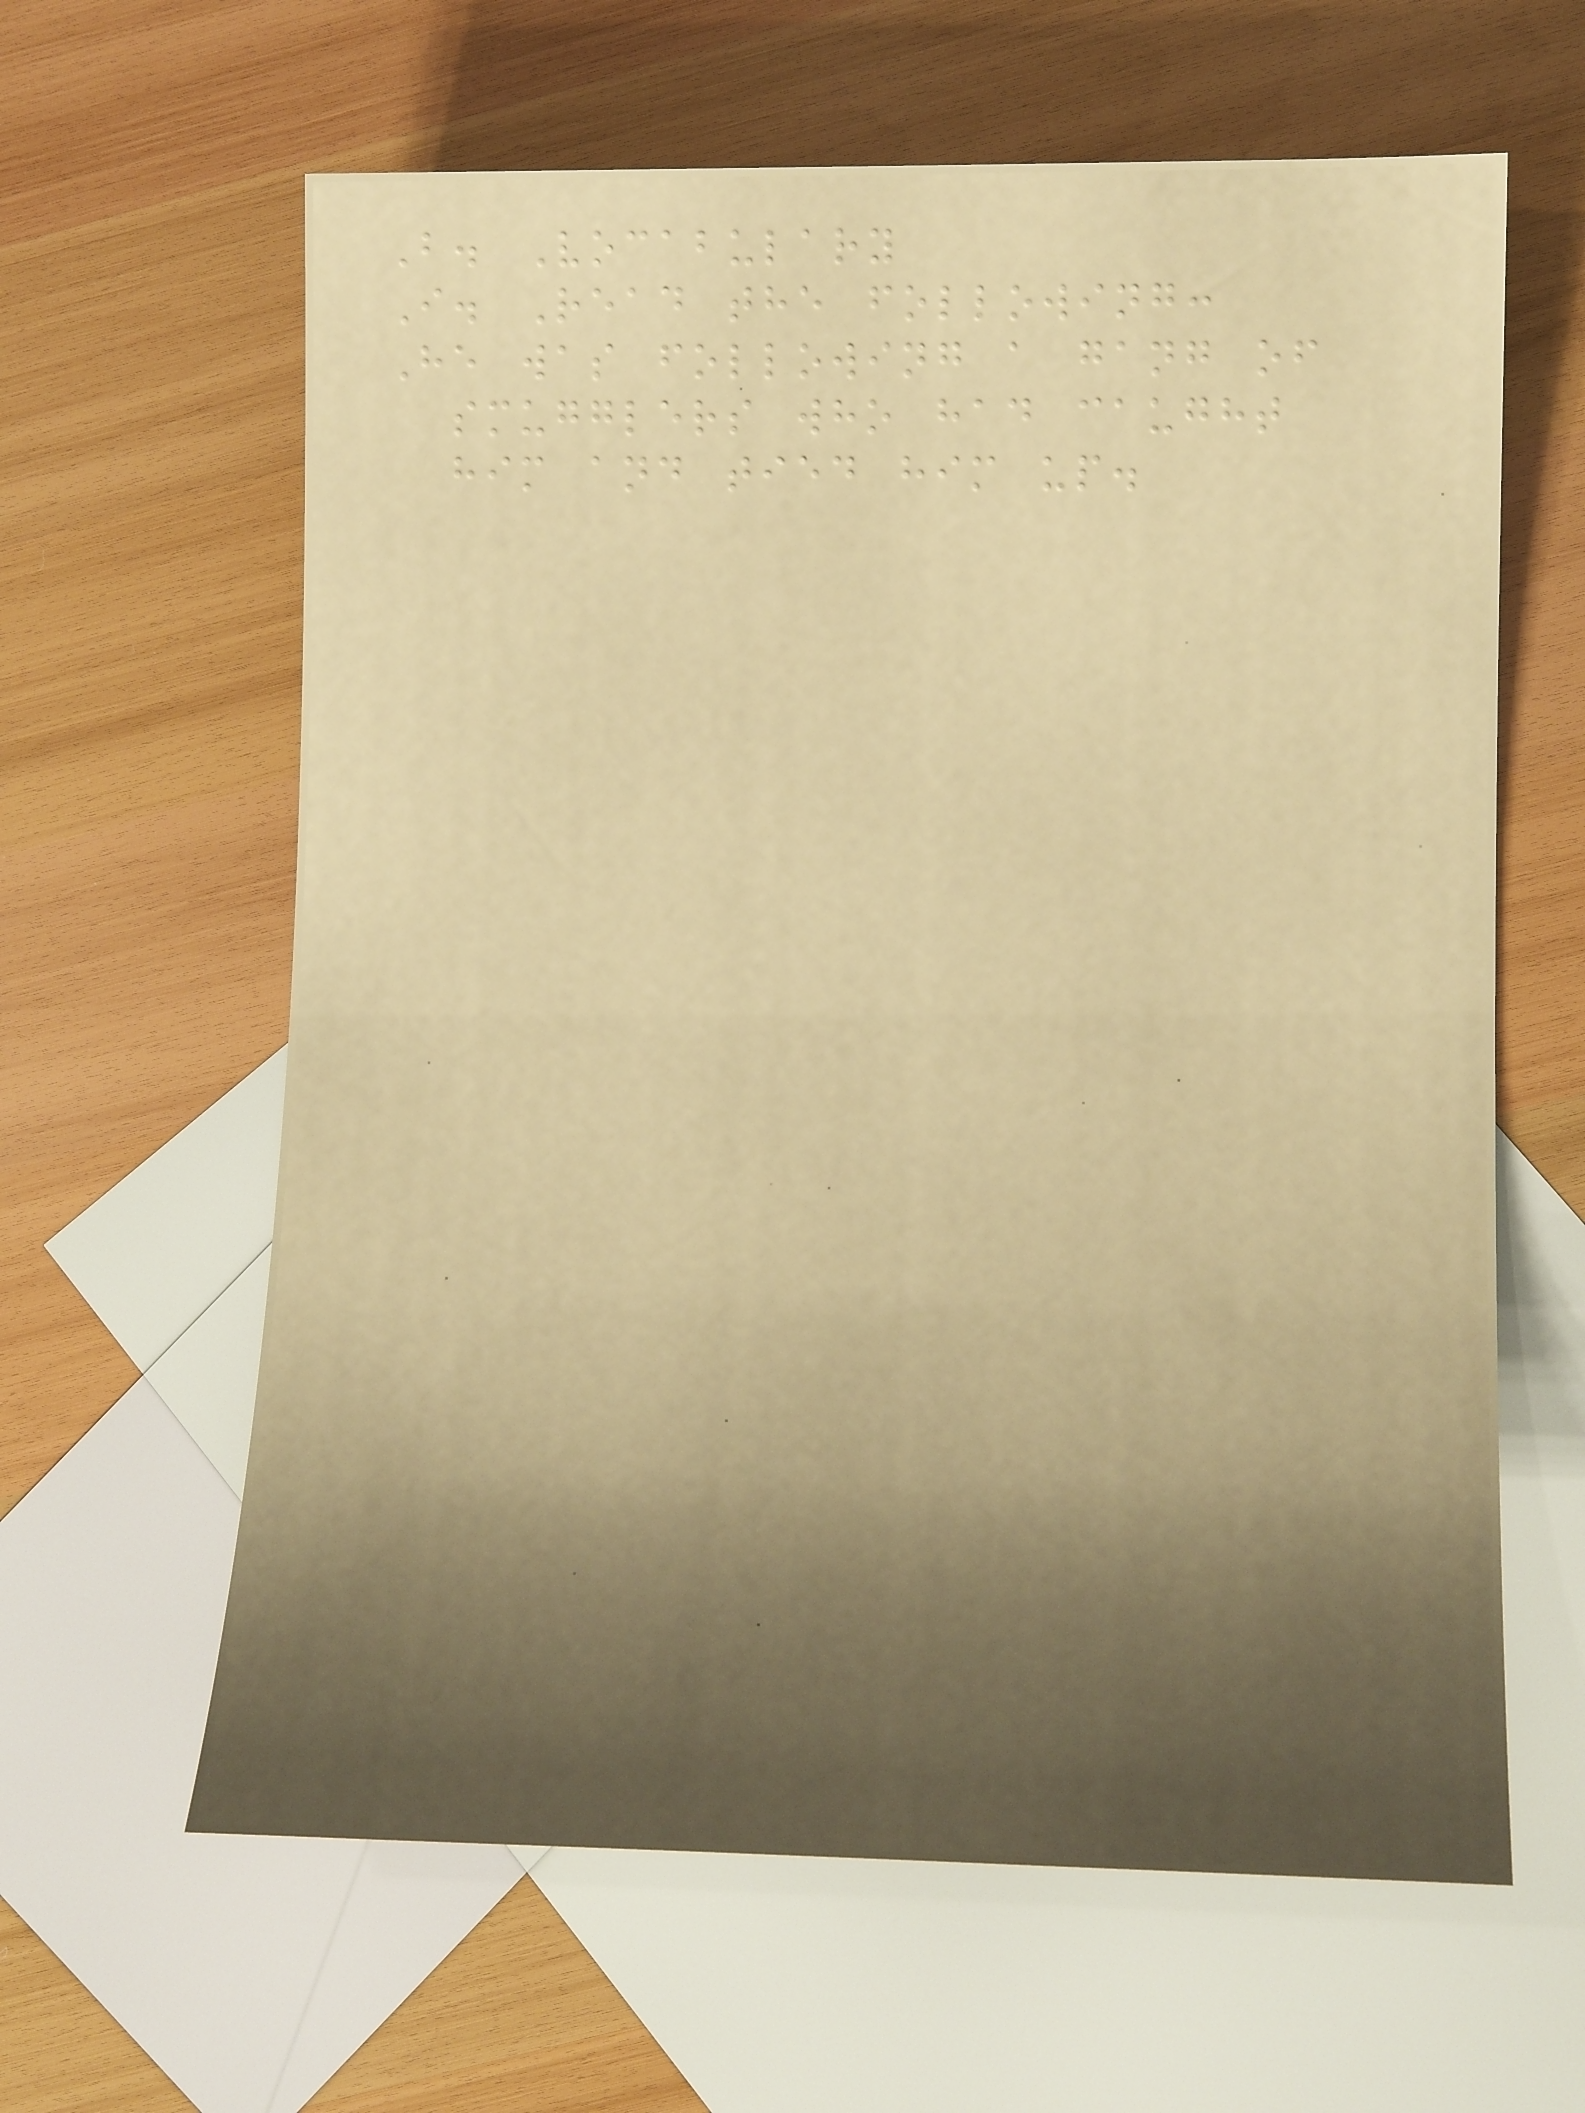B. Vocabulary
I. Read the following:
He was following a gang of
smugglers who had caught
him and tied him up.
